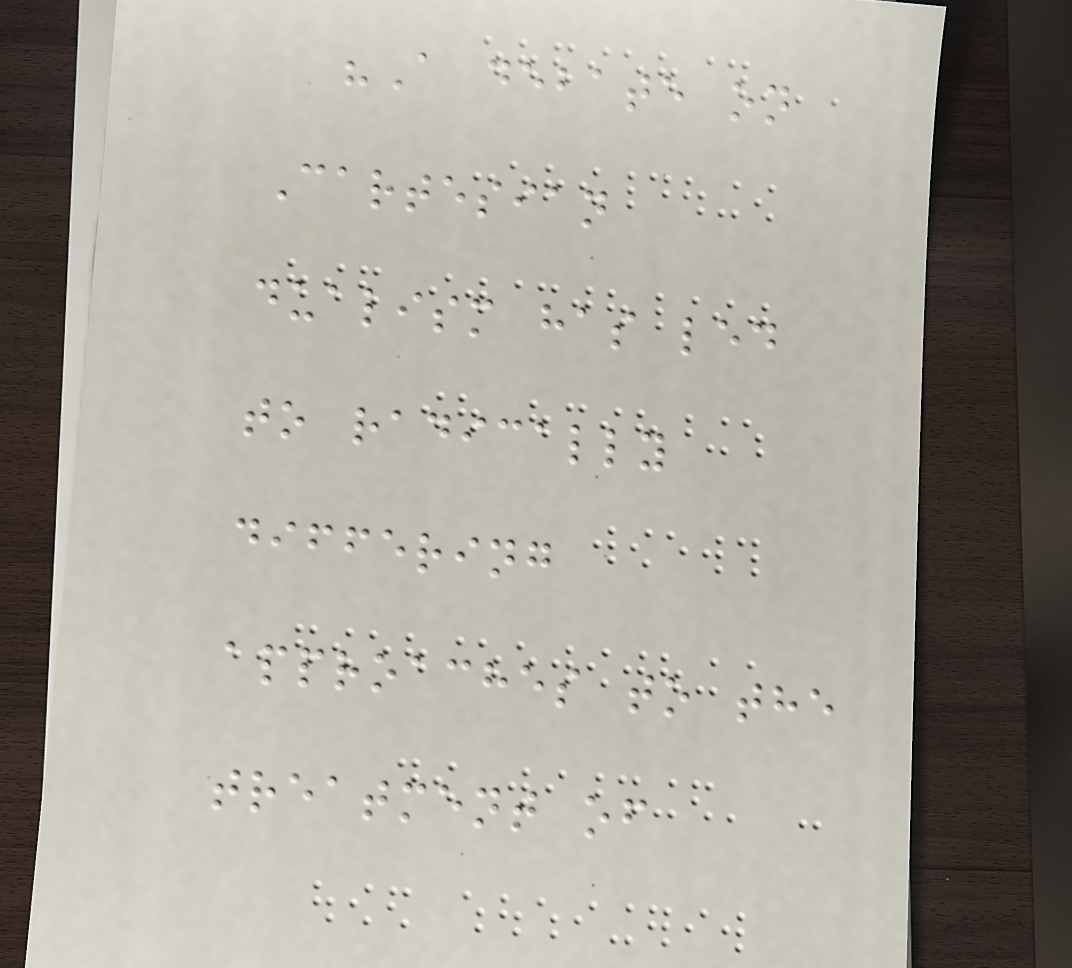"A debate on
Cartesian
dualism has led
to radically
differing
approaches to the
treatment of
